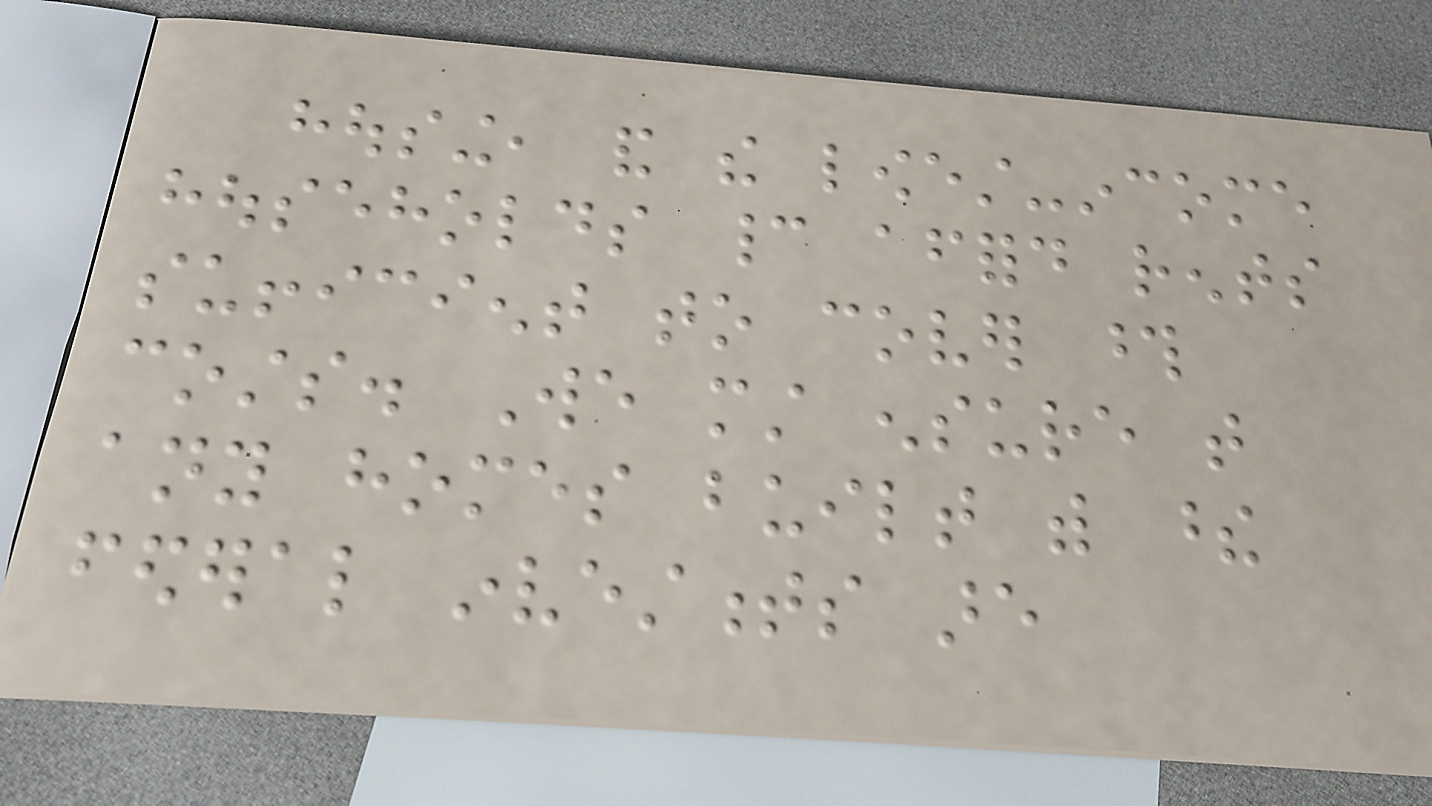housing, and the lowest-income
households cannot afford rents
sufficient to cover those
costs. We must ensure that
any homes built with these
federal investments are
